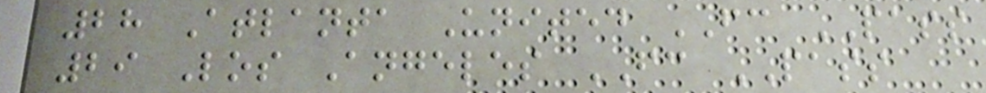28 Atlanta United FC PASS
29 Los Angeles FC PASS
